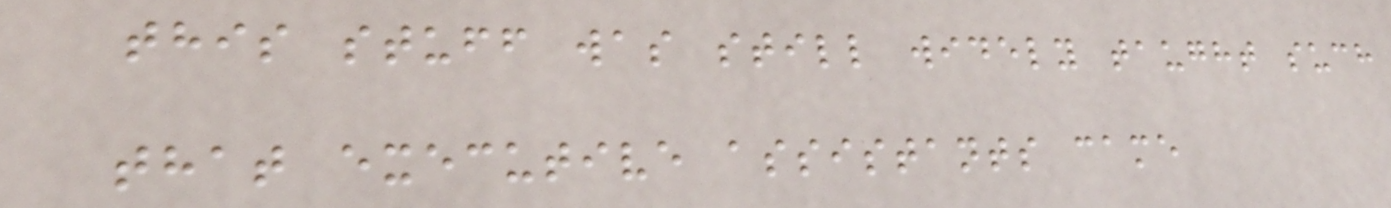this stuff was still widely taught such
that executive assistants came
